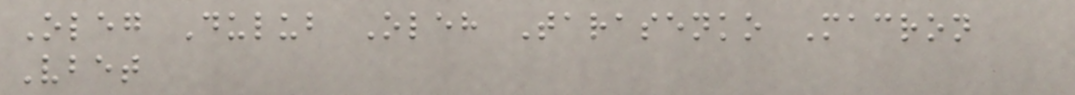Oleg Dulub Oleh Tarasenko Macron
Vbet
